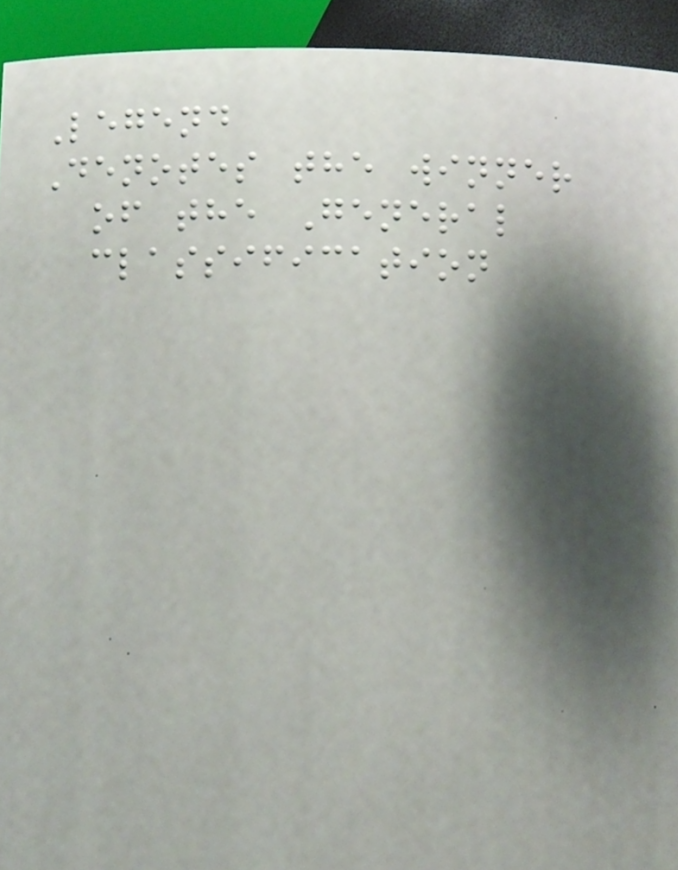Legend
Denotes the winner
of the General
classification
